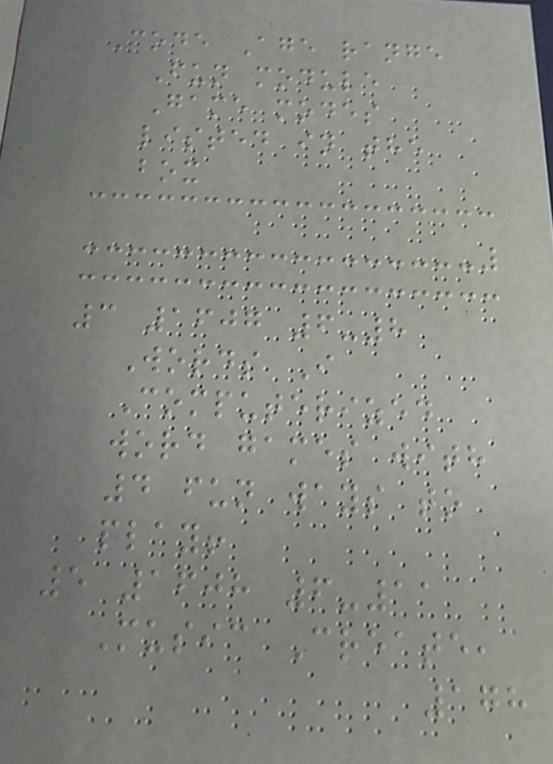Code Age range
Fun module
Game modes
listed in the
box
3 1607 6-8
Words I
Computerized
word games with
4 fun ways to
play!
5 1608 6-11
Music Create,
178
